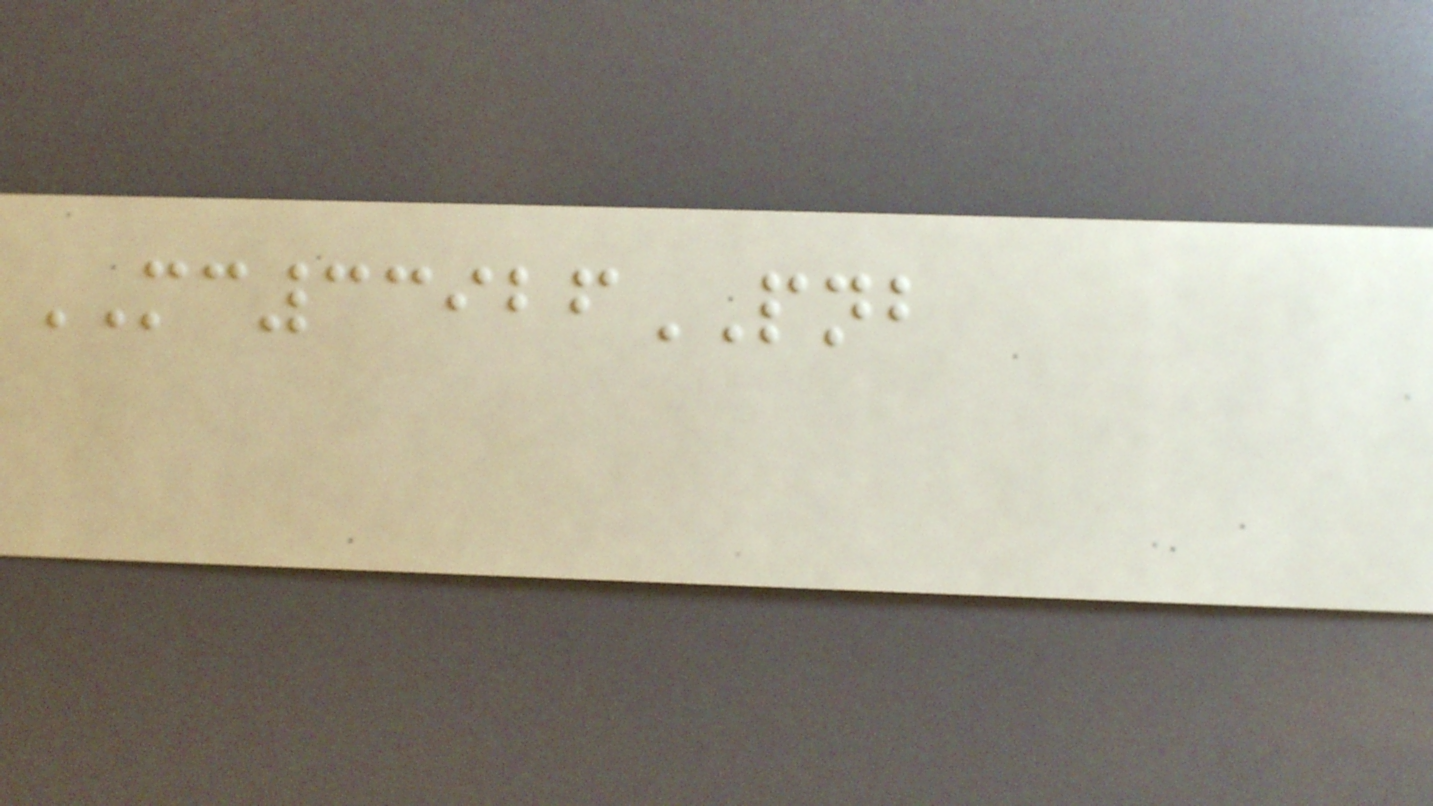MC33926PNB
